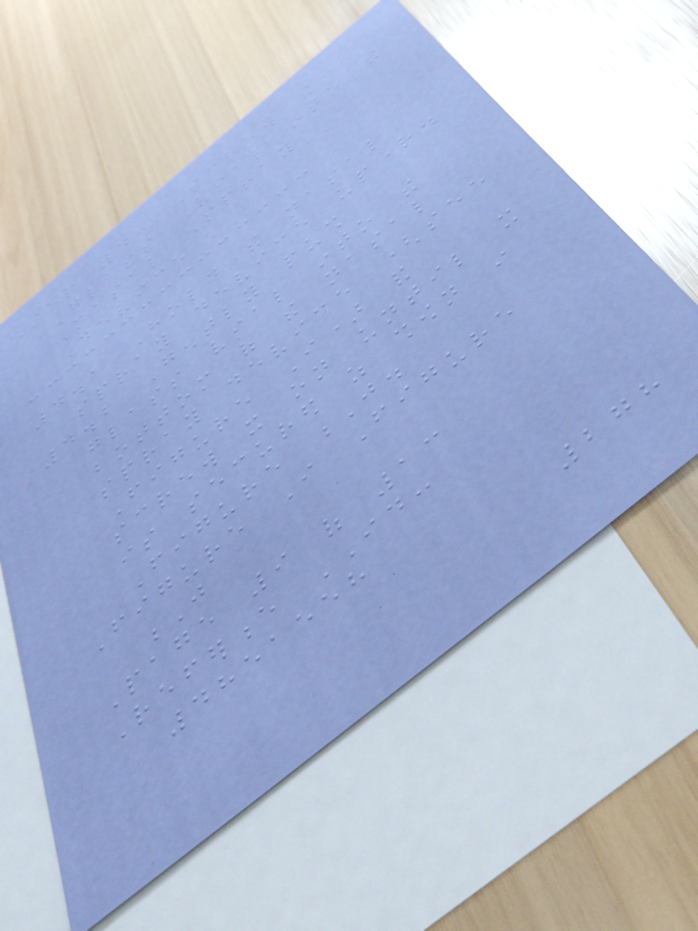Step 4: Screw the
Glass Vial into the
Nasal Spray
Device
4.1 Hold the nasal
spray device upright.
4.2 Gently push
glass vial into the
bottom of the nasal
spray device (see
Figure I) and
screw it on until it
is secured as shown in
Figure J.
Figure I Figure
J
Page 9 of 13
Reference ID:
4851558
278
